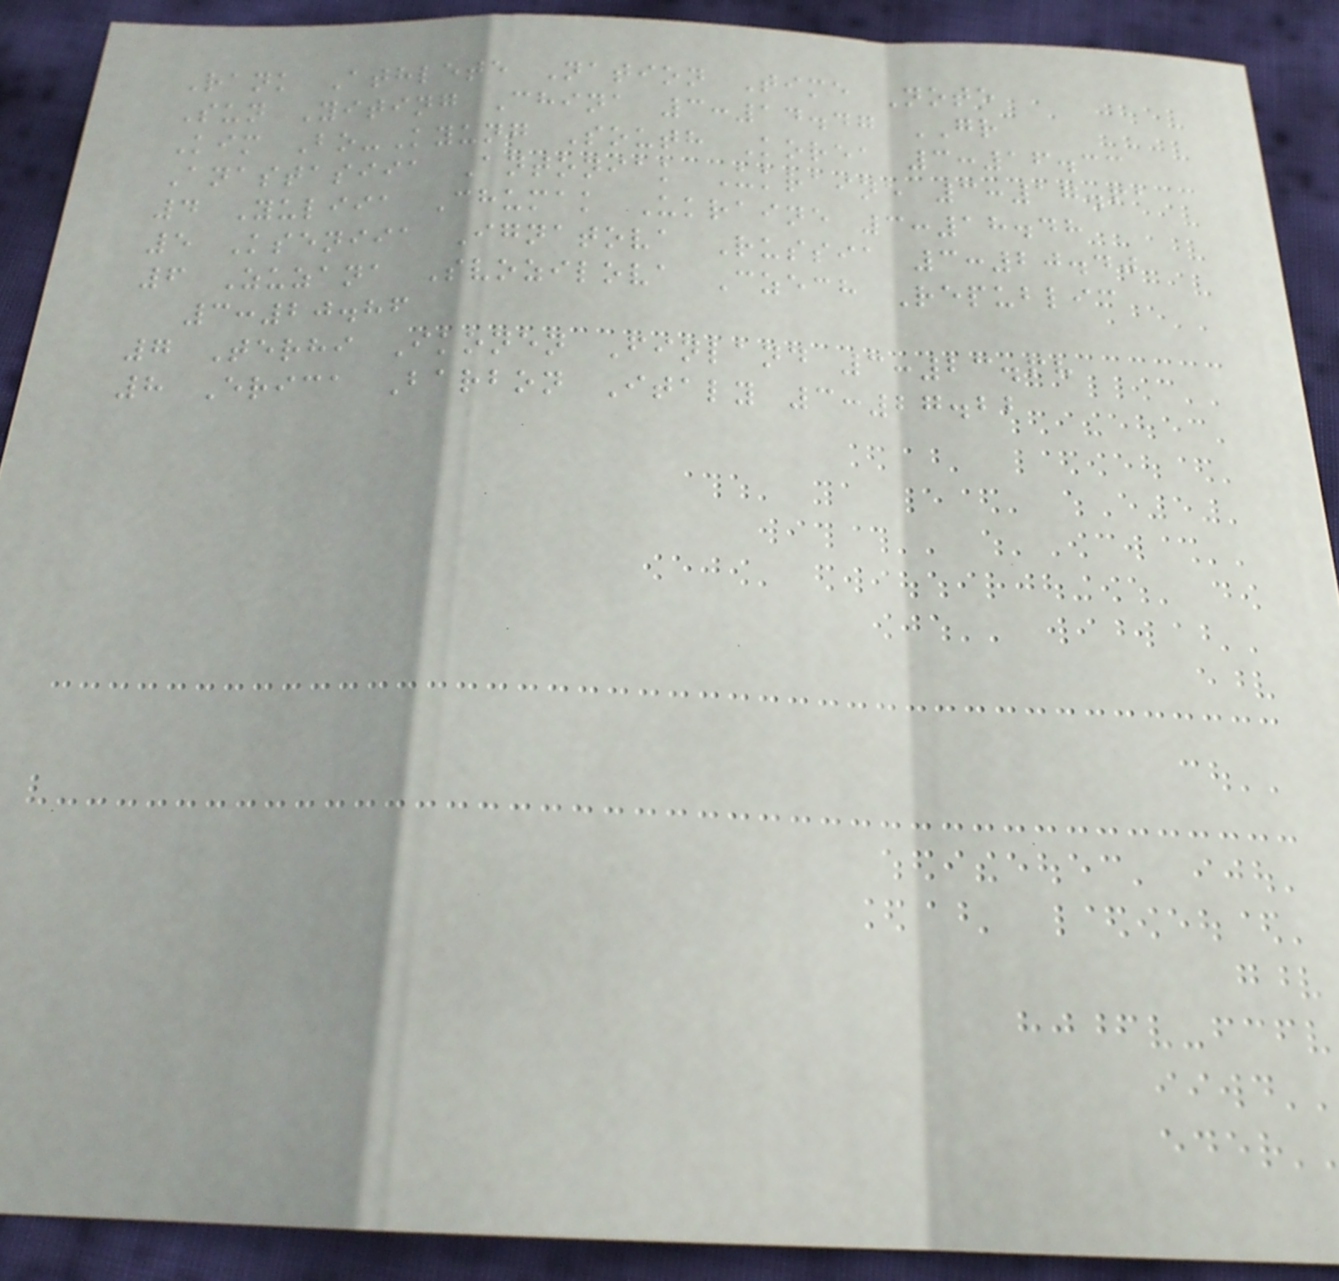Rank Athlete Nation Time Note
Sun Yiting China 3:14.47 GR
Kim Bo-Kyung South Korea 3:16.33
Anastasiia Antoniak Ukraine 3:17.61
4 Yuliia Chumak Ukraine 3:18.48
5 Kseniia Ignatova Russia 3:20.40
6 Zuzana Svozilova Czech Republic
3:20.86
7 Terhi Ikonen Finland 3:23.68
8 Erica Barbon Italy 3:27.22
